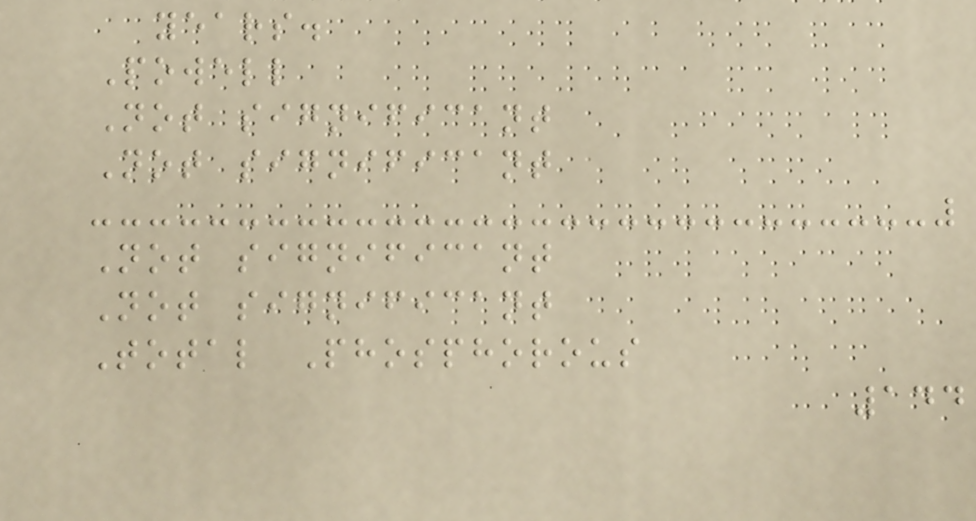years.
Powell
Not significant
Not significant
Not significant
Not significant
Total Phosphorous
144
